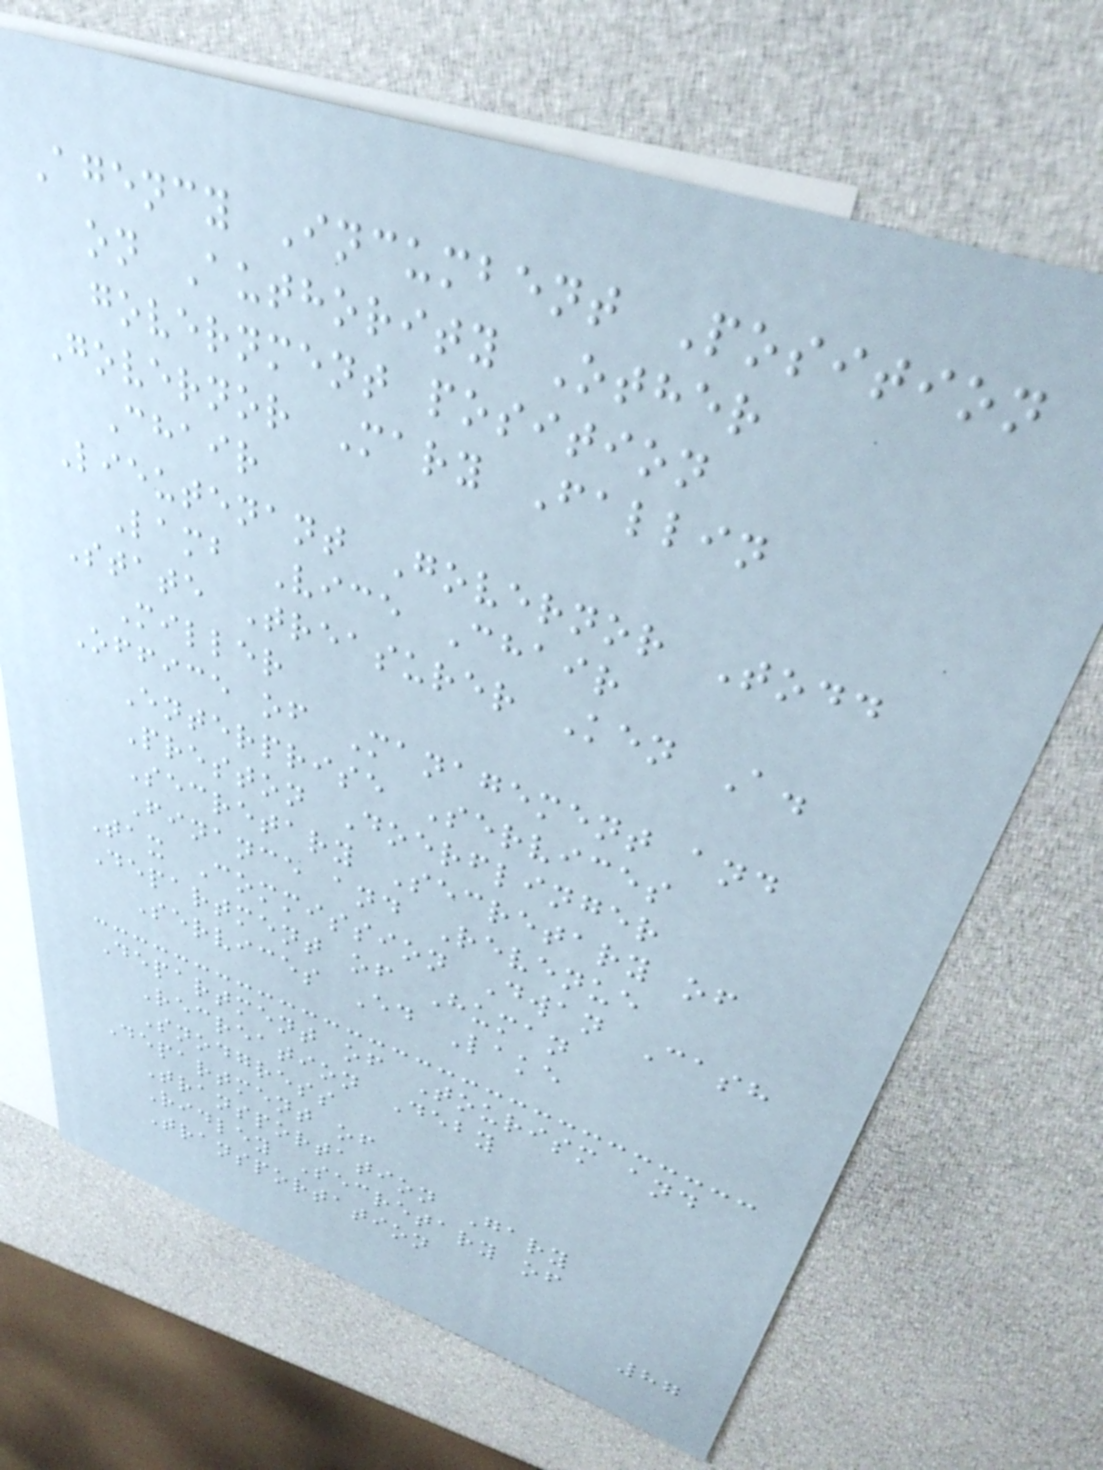Agency Incumbent Position
on Authority Other
government position
Governor Mary Fallin
Chair
Lieutenant Governor Todd
Lamb Vice Chair
State Treasurer Ken A.
Miller
Office of Management and
Enterprise Services
Preston Doerflinger
Secretary Secretary of
Finance and Revenue
Tax Commission Dwan Cash
Department of Human
Services Ed Lake
Department of Tourism and
Recreation Deby
Snodgress
Department of
Transportation Gary
Ridley Secretary of
Transportation
87
